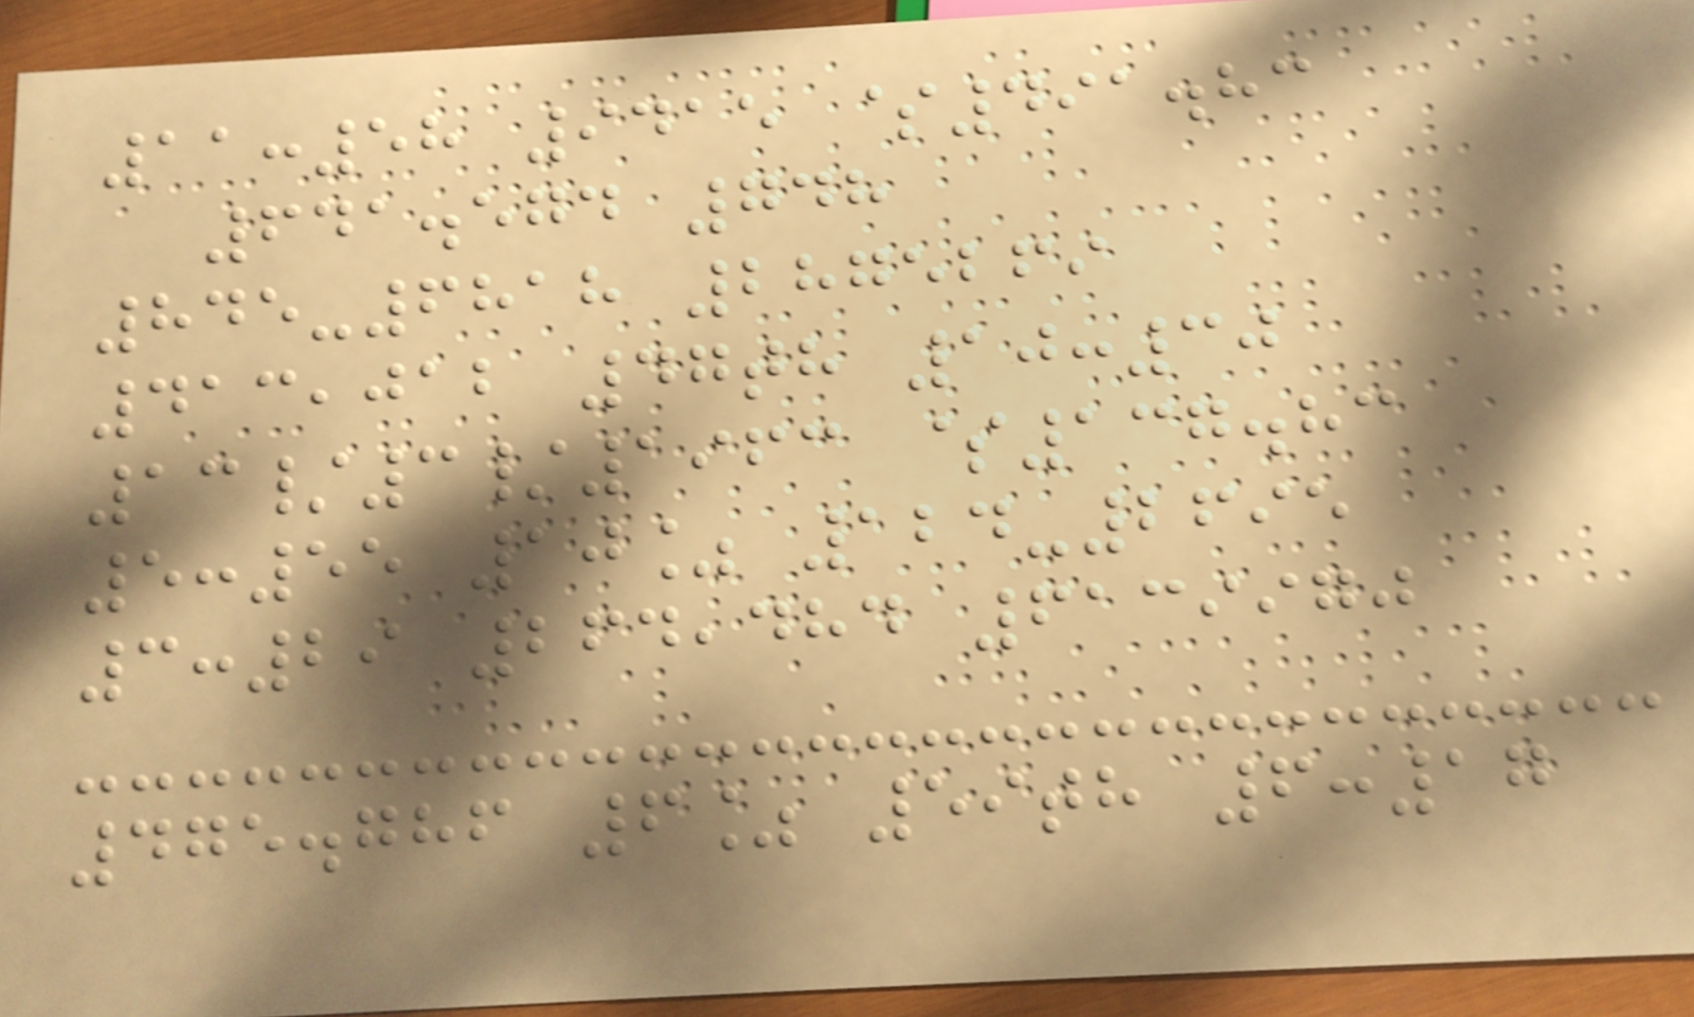11:58 9415 $491.83
641.574 748
845-6818 2875269
413,012 47th 10:30
13/3/1963 $137.83
5:55 10% 124-2695
3:29 264,484 6139970
475.786 6% 59th 6:17
